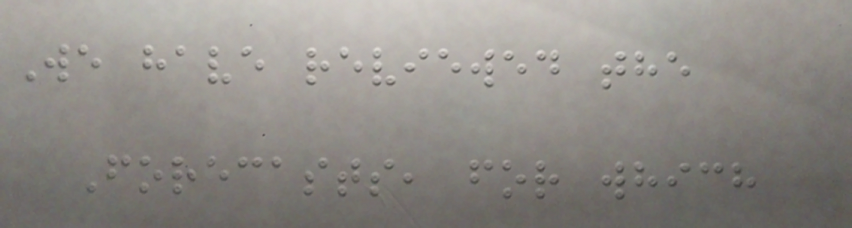We have reviewed the
Forecasts, for which
